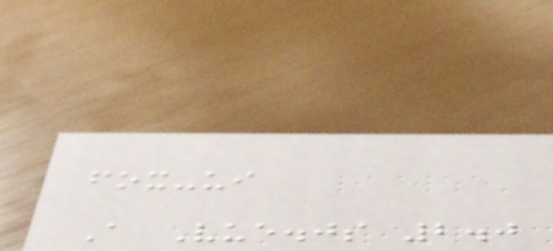fox-ui
A Vue.js 2.0
